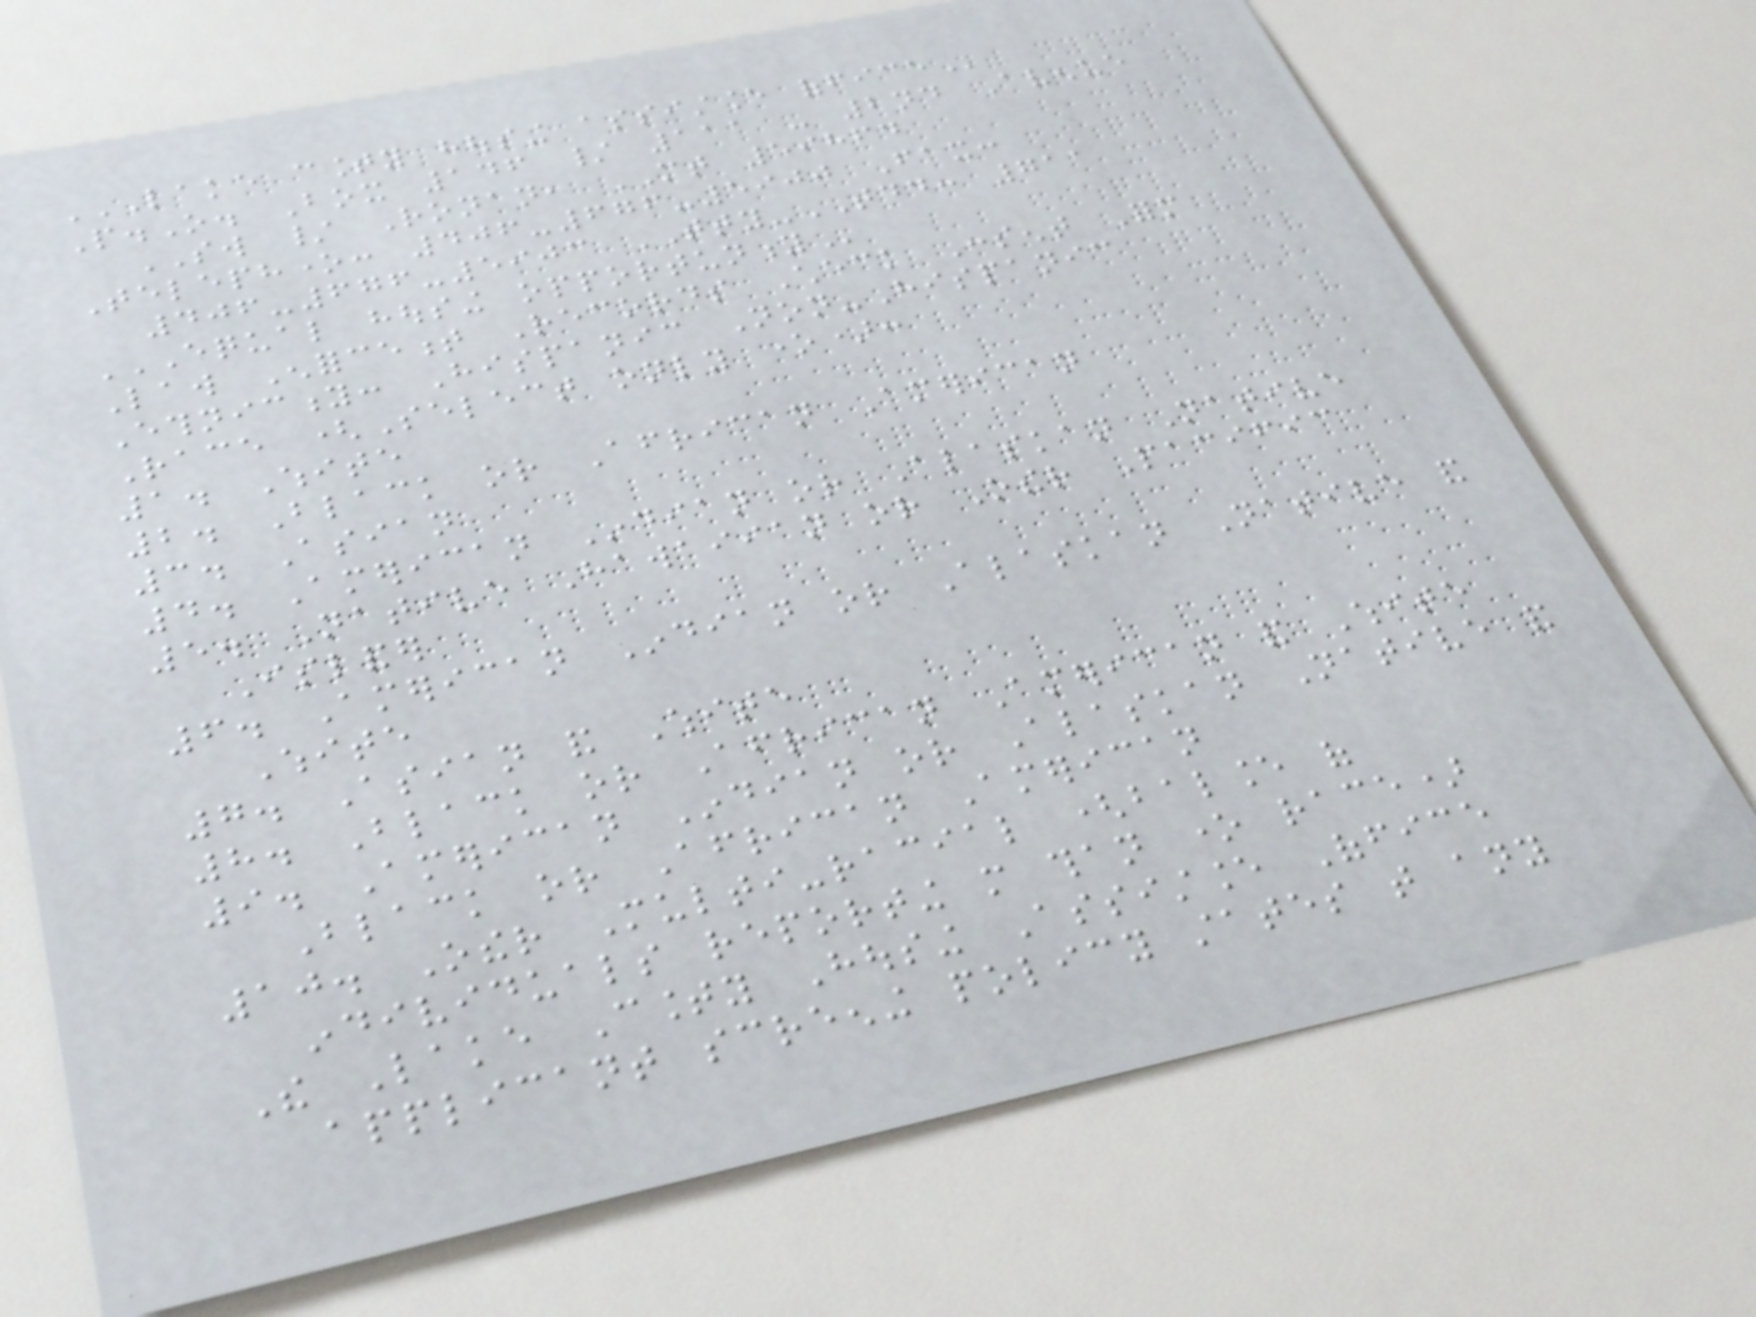LAKE COUNTY HOUSING ASSISTANCE OFFICE
P.O. Box 146 / 111 - 2nd Avenue
SW / Ronan, MT 59864
Telephone: 406-676-5900 Fax:
406-676-5903 TTY-TDD: 711
EQUAL HOUSING OPPORTUNITY
Law Enforcement Records Check Consent Form
Ethnicity: Hispanic Non-Hispanic
Race (Select only one):
1. White
2. Black or African American
3. Asian
4. American Indian or Alaskan Native
5. Native Hawaiian or Other Pacific
Islander
6. American Indian or Alaskan Native and
White
7. Asian and White
8. Black or African American and White
9. American Indian or Alaskan Native and
Black or African American
10. Other Multi-racial (balance of
individuals reporting more than one race)
The Lake County Housing Assistance Office
applicant screening policy states that any
